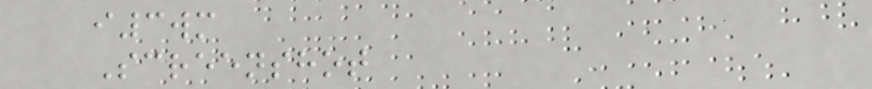i3wm
Screenshot
